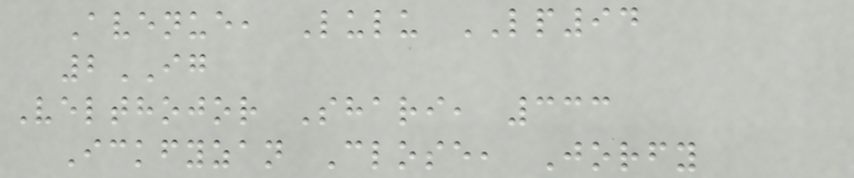Avenue, Lulu LP94
2IG
Velthojor Shari, 333
Ickfyzan Close, Jorfy
